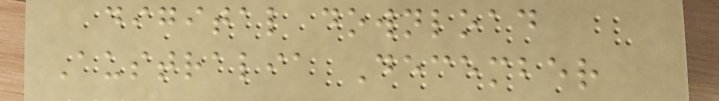digital download
Australia December
